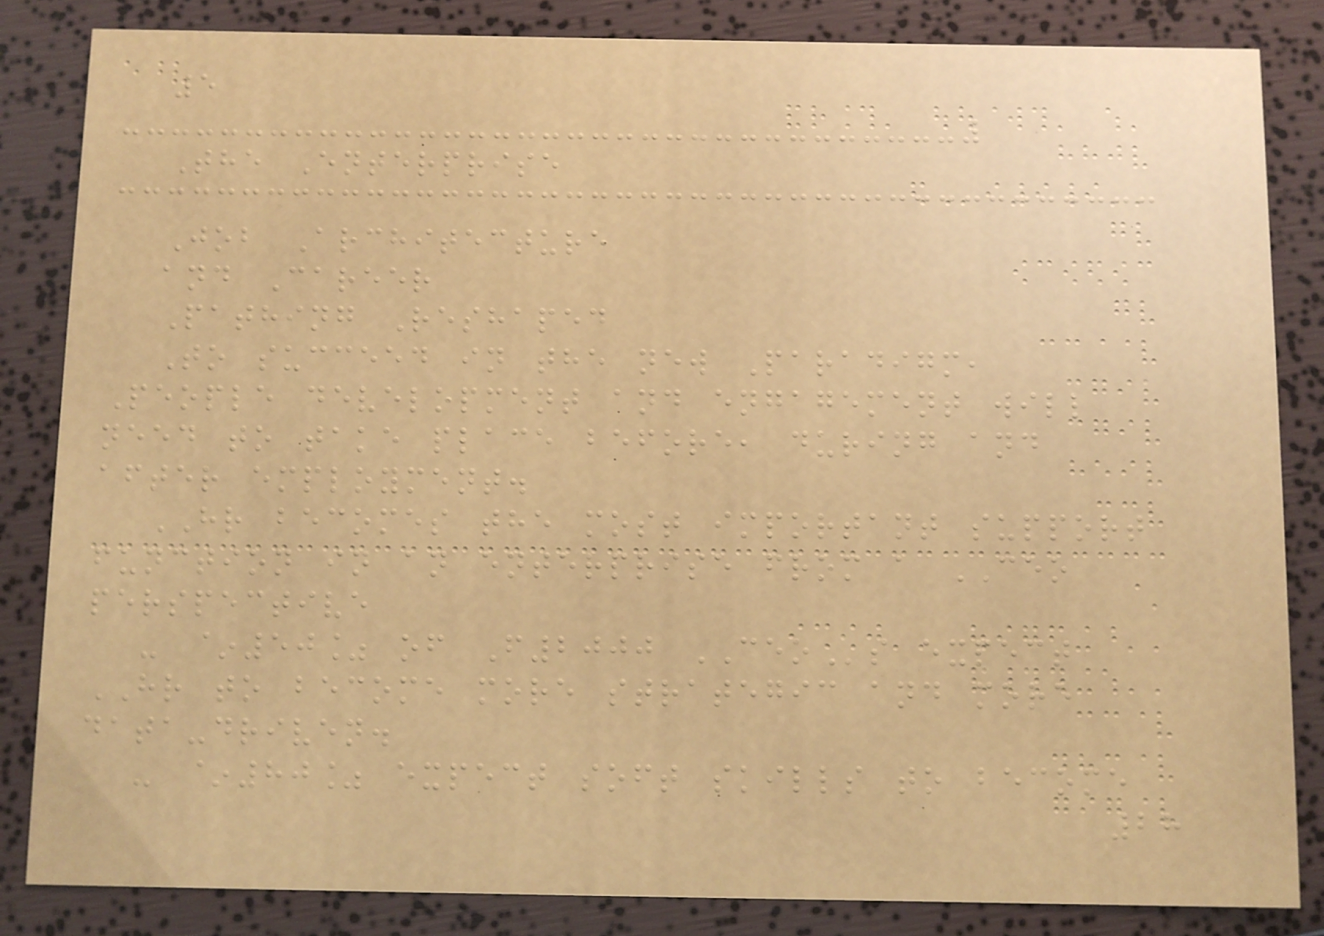5
The Enterprise
Job Architecture
and Career
Pathing Reshaped
To succeed in the new Paradigm,
People development and engagement will
need to take place before, during and
after employment.
HR becomes the most important support
function in an enterprise from a CEO
perspective
- ~50% of F2000 CEOs expect
HR to become more strategic and more
data-driven.
- ~80% expect soft skills to become
28
